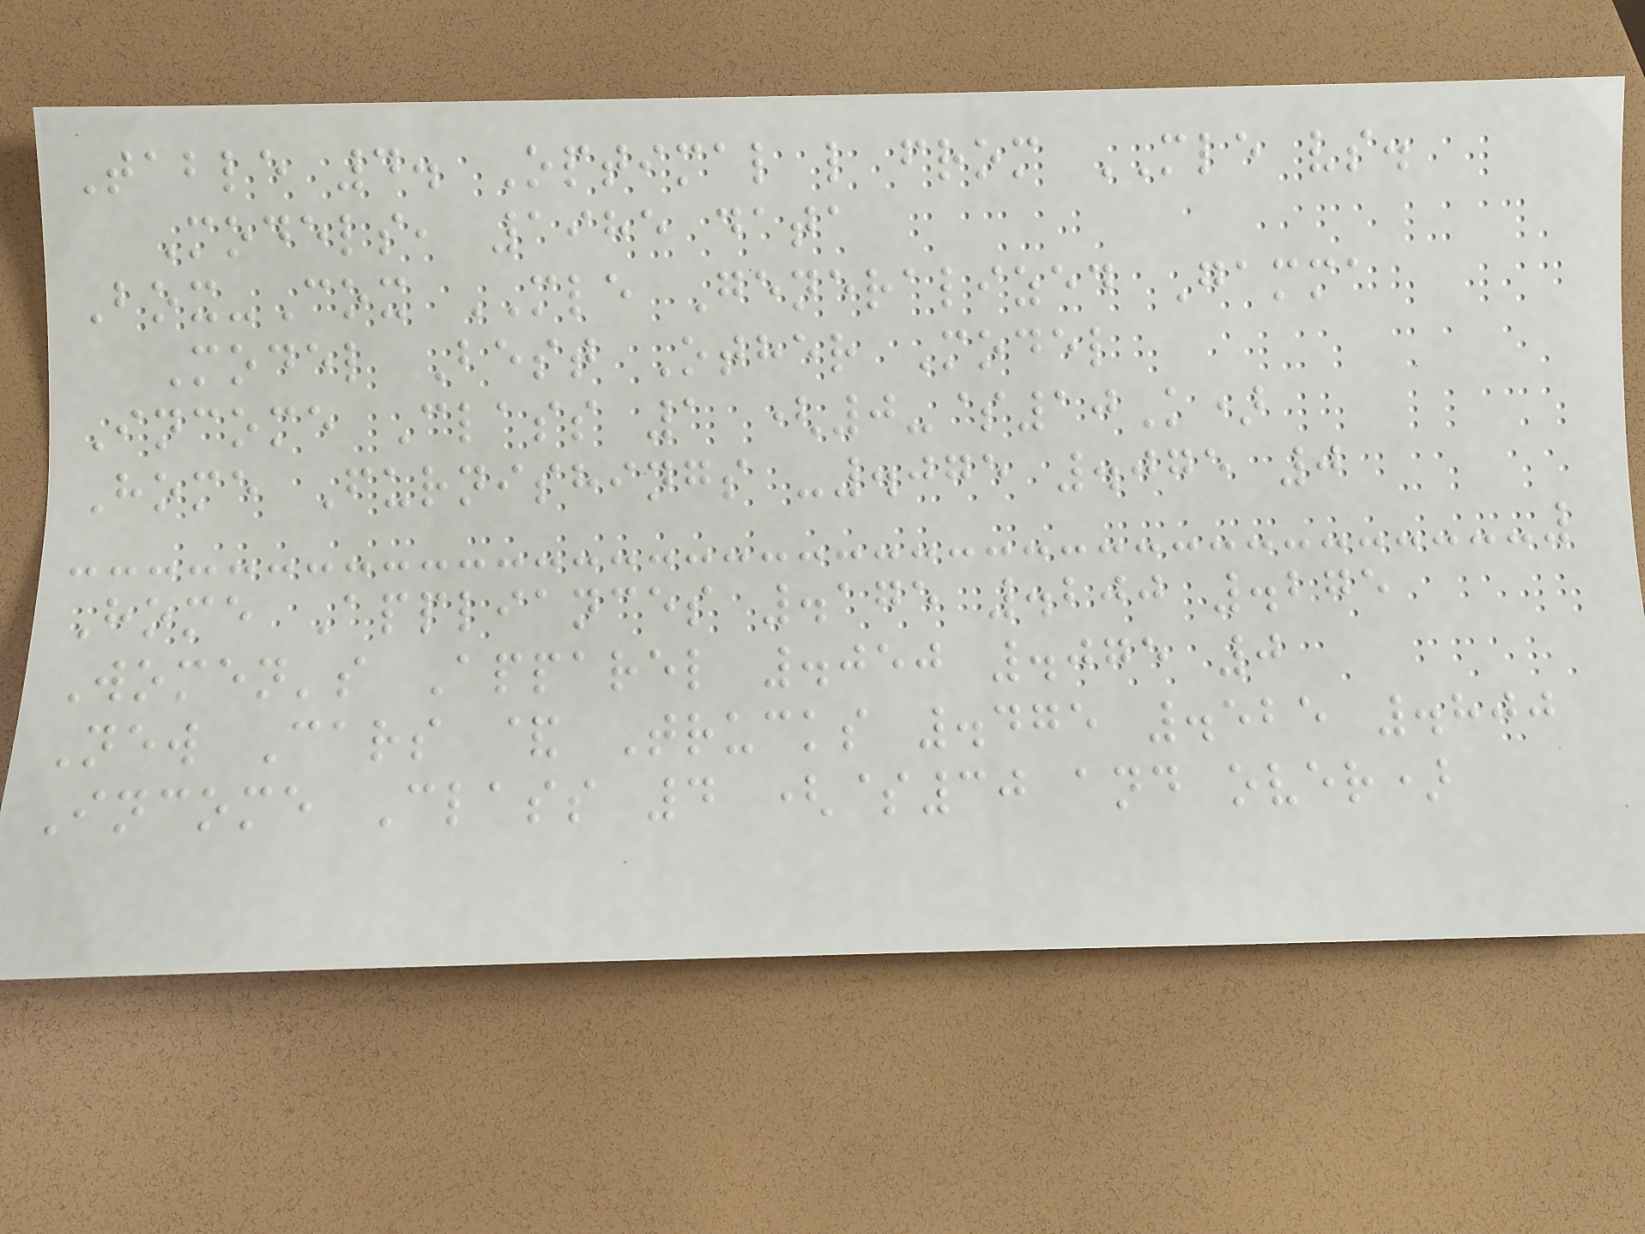Table 4. Optimal l from MLE vs.
Models, 1985 data
Box-Cox MLE Generalized Gamma
Model Best Other Model
Income Class 1 (0-$10K)
Home Furnishings -.075 .075 0
Home Appliances .175 .200 .275
Women's Apparel .050 .075 0
New Cars & Trucks .475 .525 .800
Income Class 4 ($30 and over)
